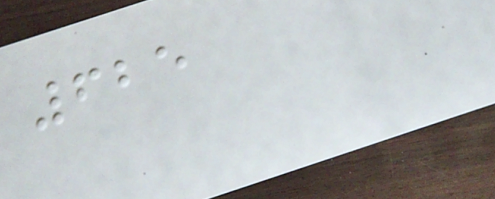625
